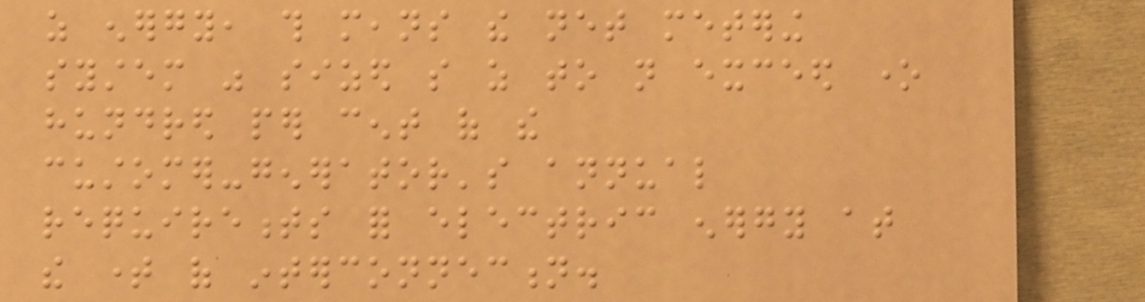as energy, this means the net metering
system was sized so as to not exceed one
hundred per cent of the
customer-generator's annual
requirements for electric energy at
the time of interconnection.
